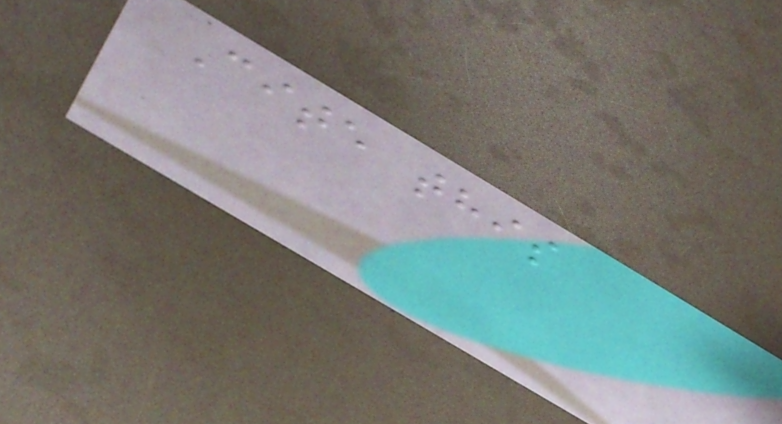Cite this
